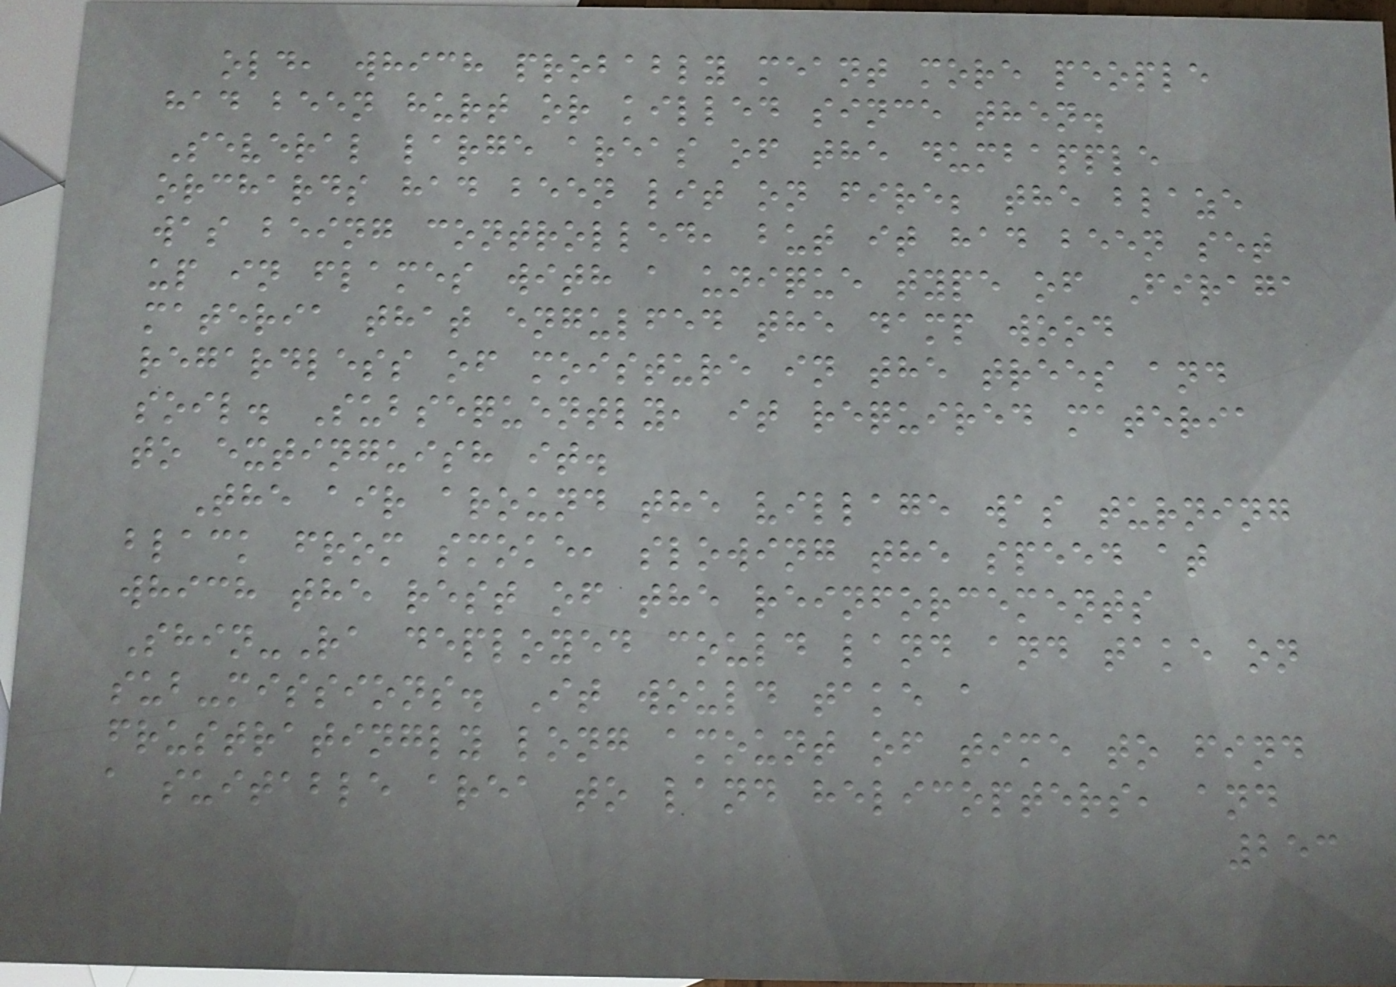old, which probably meant more people
had been hurt or killed since then.
Several large areas of the dumbapple
orchards had been lit on fire; the blaze
was being controlled, but it had been set
up in flames with a unique type of Firaga
materia that engulfed the damp wood
regardless of moisture in the trees and
soil. Subsequently, it required materia
to extinguish it.
The air around the village was turning
black from smoke, slowing the speed at
which the rest of the reinforcements
Shin-Ra deployed could land and take on
sub-missions. It would take a
frustratingly long amount of time to find
a suitable area to land helicopters, and
253
